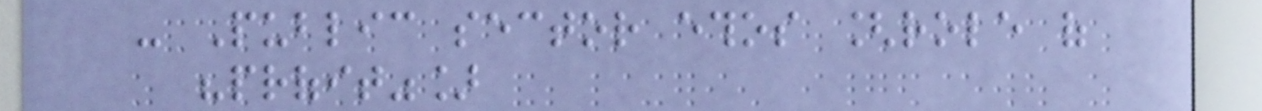- Public sector ethos [role of
"profit"]
